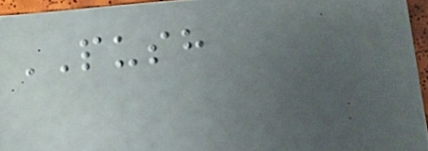PUSH
